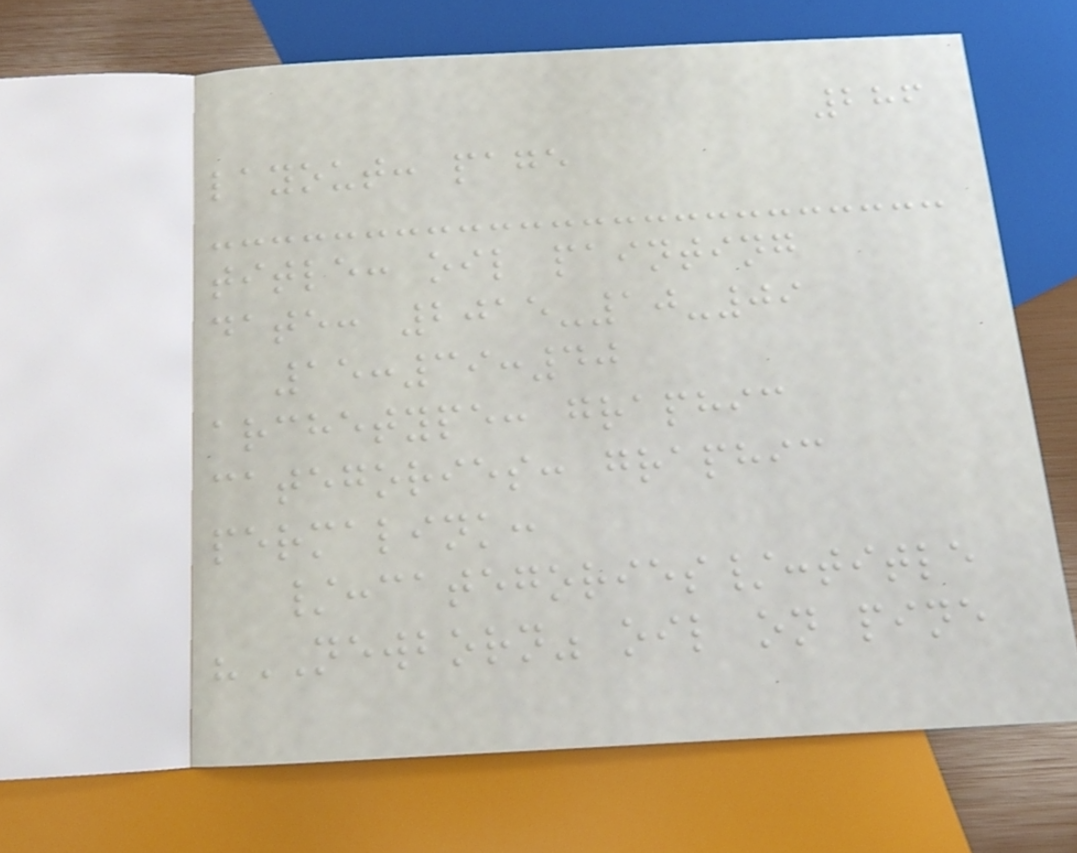286
layout: page
title: oil painting
date: 2015-10-09
15:39:40
archetype: graphic
categories: graphic
permalink:
/:categories/:title
"NEWBORN" oil on pine
